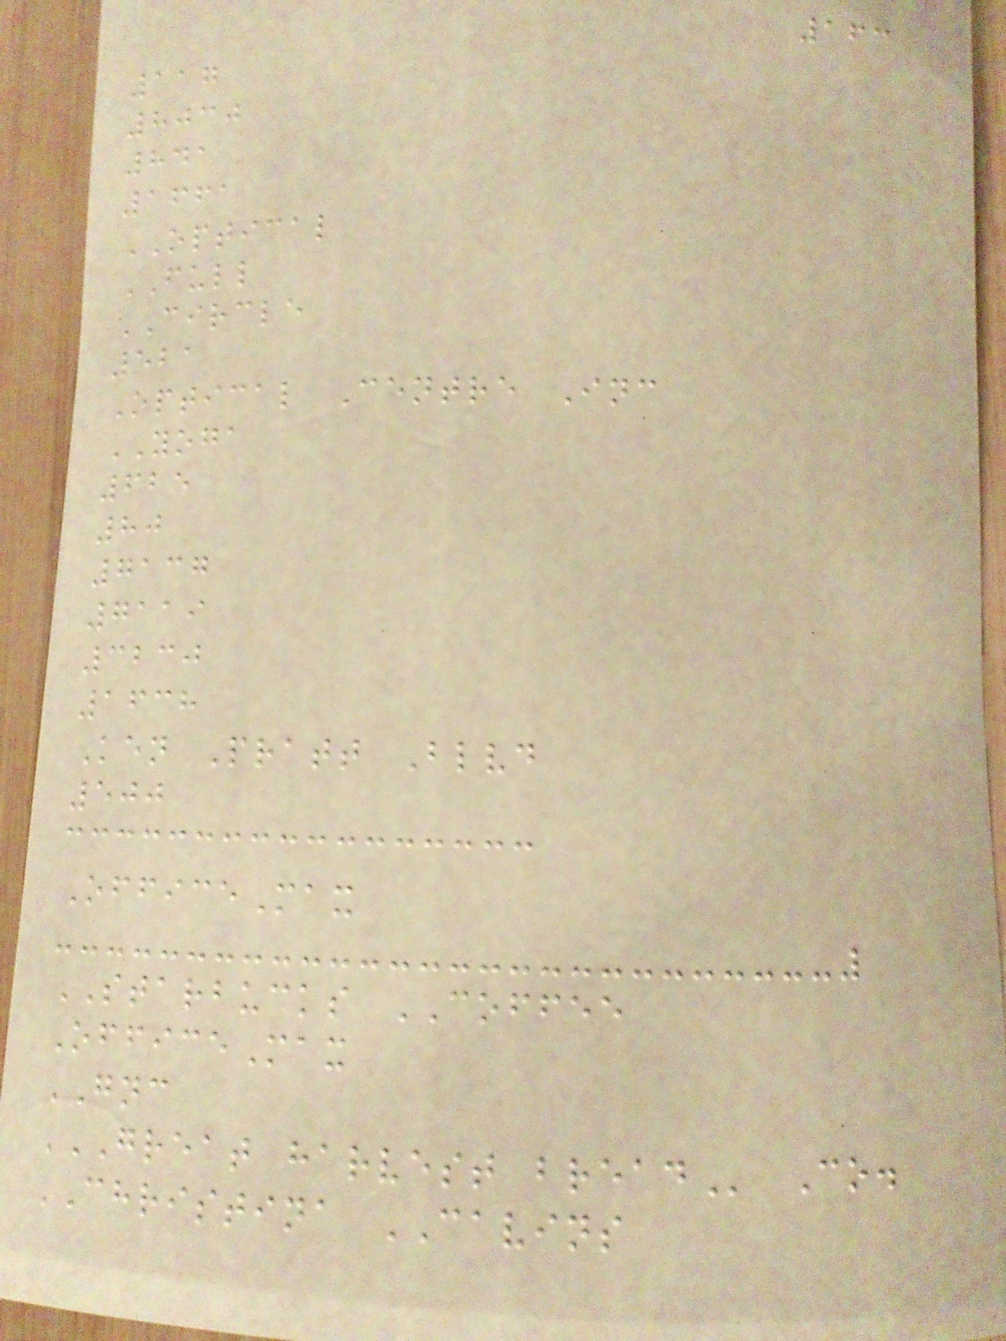163
117
8030
841
1661
OPTICAL
FULL
CIRCLE
521
Optical Centre Inc
YOGA
625
80
7137
7119
3230
1638
Ken Pratt Blvd
500
OfficeMax
STARBUCKS COFFEE
OfficeMax
GNC
GREAT HARVEST BREAD Co.
CHRISTINA CAVINS
